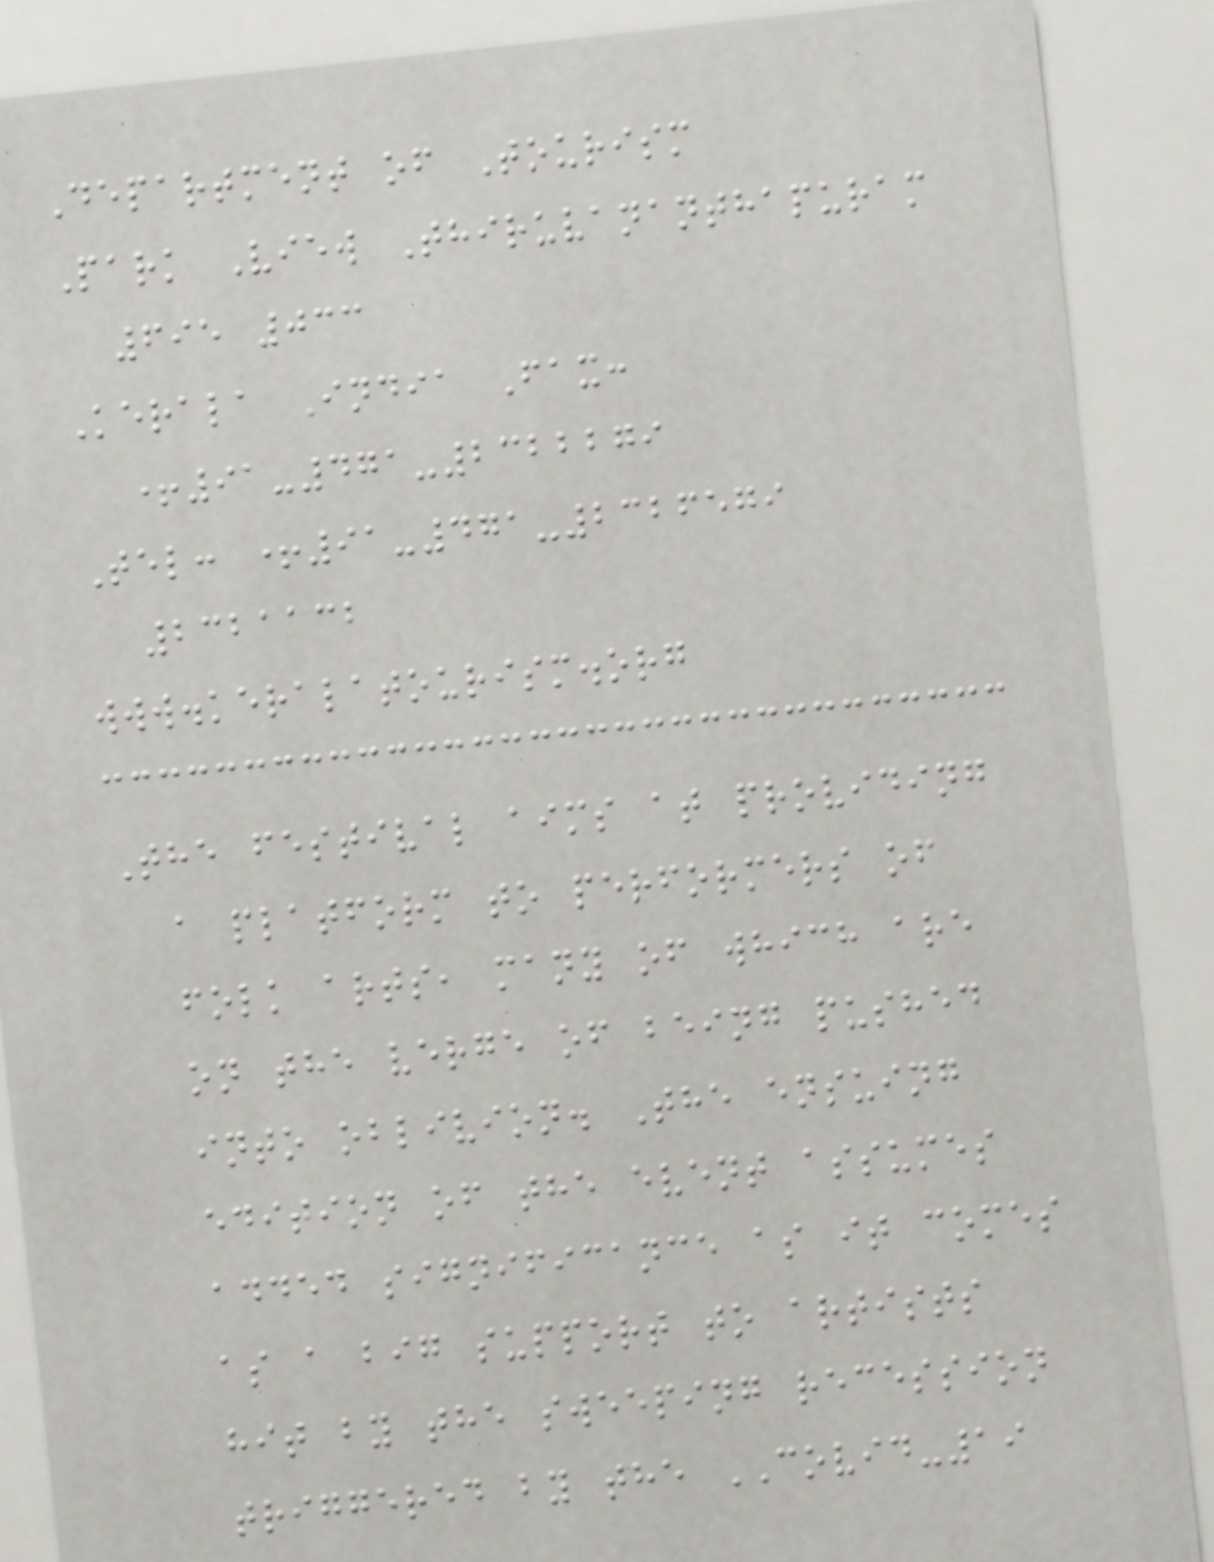Department of Tourism
Park View Thiruvananthapuram
695 033
Kerala India Fax:
+91-471-2322279
Tel: +91-471-2326579
2321132
www.keralatourism.org
The festival aims at providing
a platform to performers of
folk arts, many of which are
on the verge of being pushed
into oblivion. The ensuing
edition of the event assumes
added significance as it comes
as a big support to artists
hit by the sweeping recession
triggered by the COVID-19
